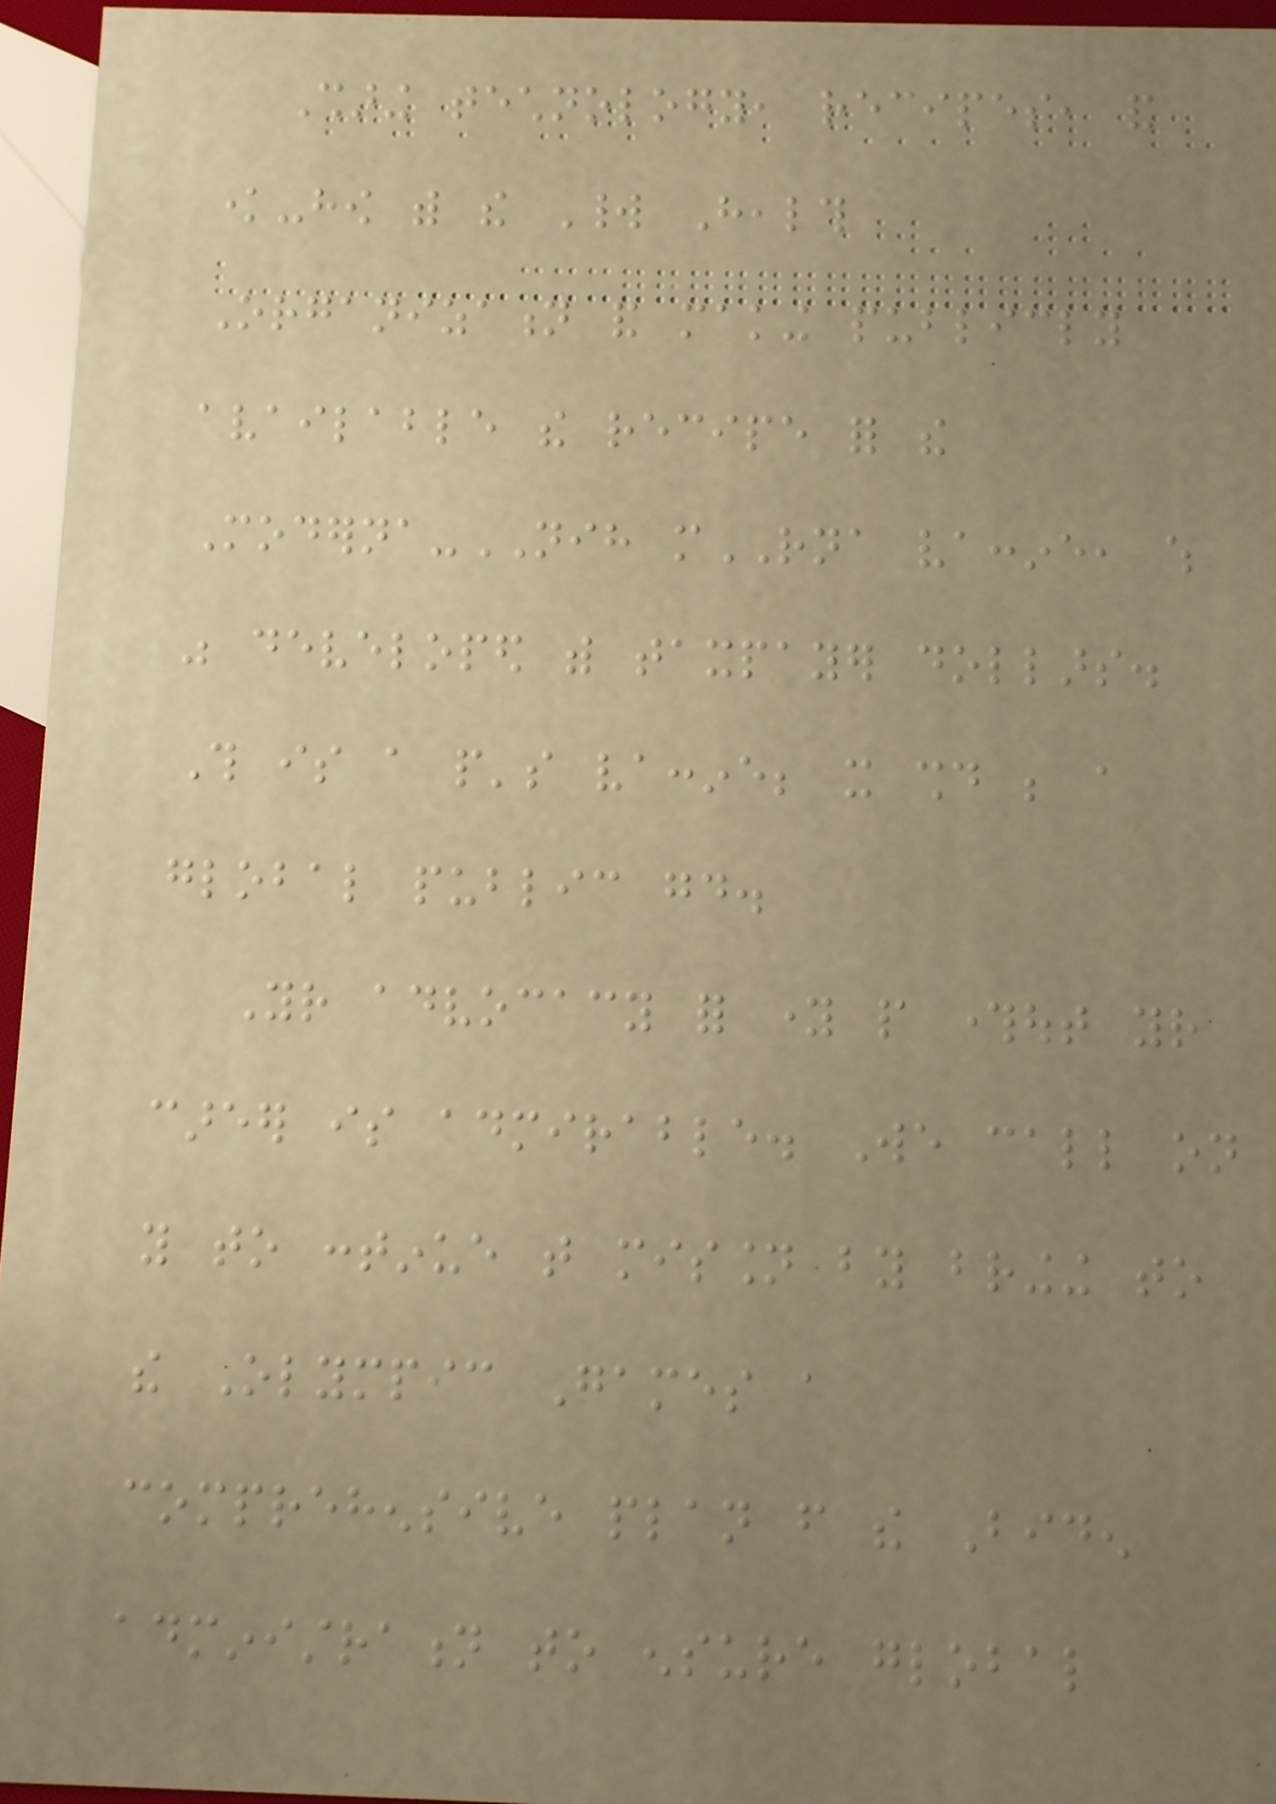Sharing technology, recipes, and
know-how with the World Health
Organization and making publicly
available the recipe for the
Moderna-NIH mRNA vaccine, which
was developed with taxpayer dollars.
This is a people's vaccine; it should be a
global public good.
Your advocacy for young people throughout your
career is admirable. We call on
you to continue that mission by bringing to
the Olympic Games a
comprehensive plan from the Biden
administration to ensure global
